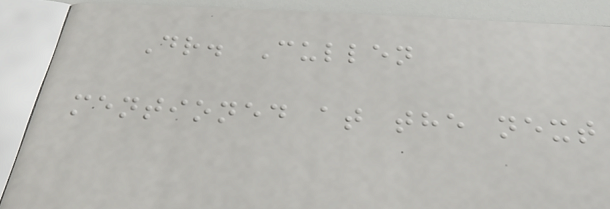Dr. Cullen
mentioned at the next
